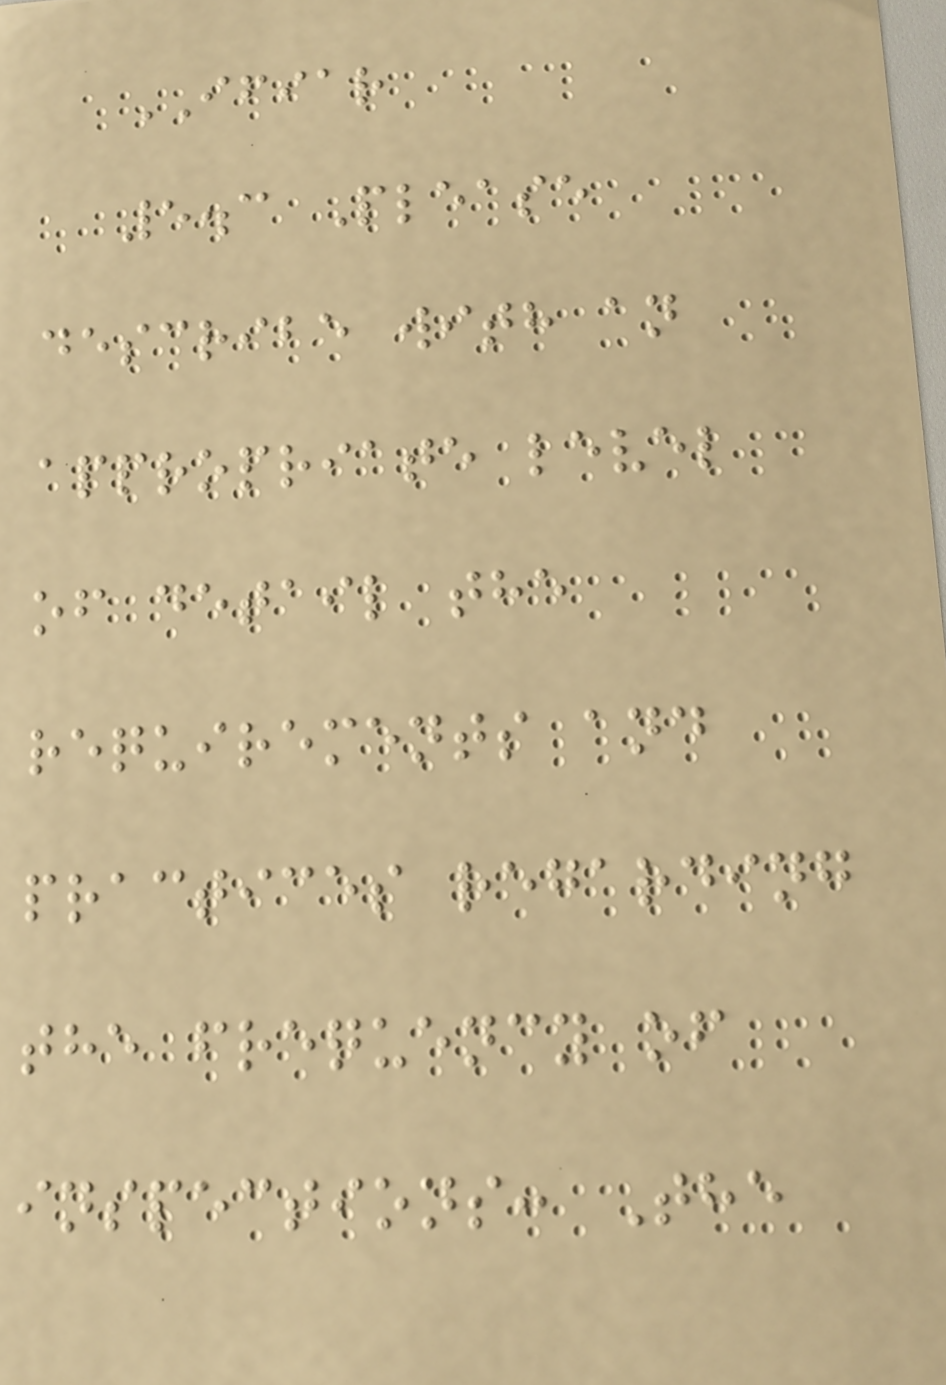IFIAR
5.3 Please
describe with an
appropriate level
of detail the
requirements and
practices regarding
the frequency of
inspections: The
